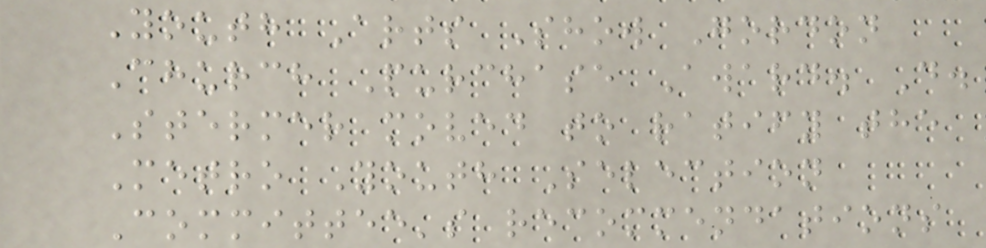Youth Arts Show Gordon
Church Purchase Award. D.
Stermer moved to ratify the
Metro Youth Selection
Committee's recommendations
